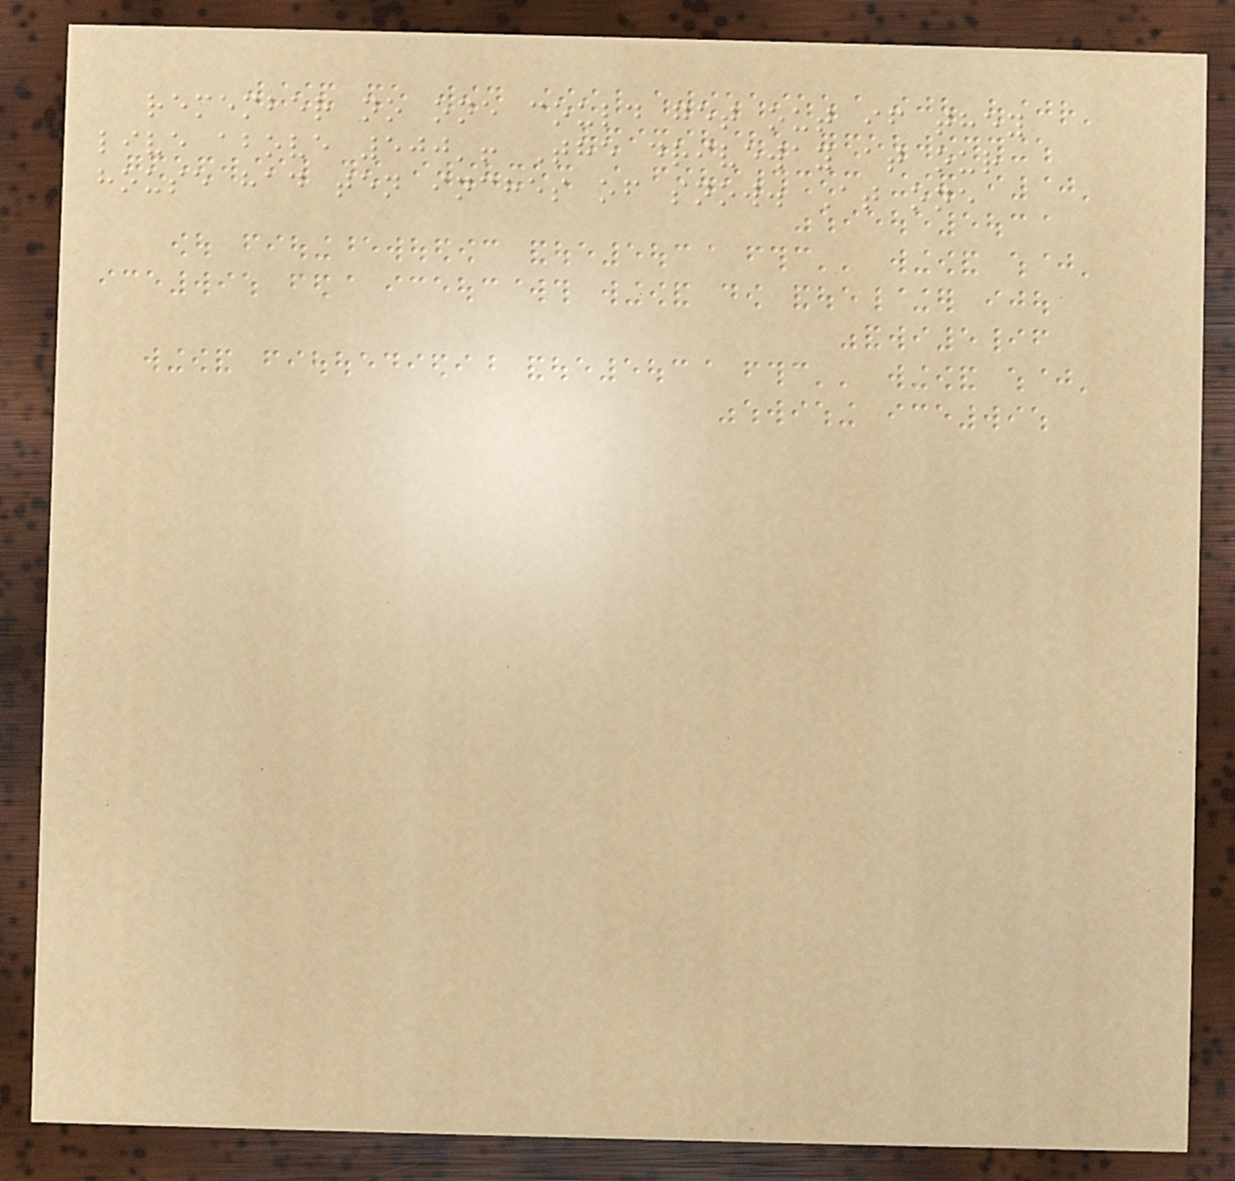remember no one could get out if they
live above 500'! The driveway at our
house had ten inches of snow. At one
